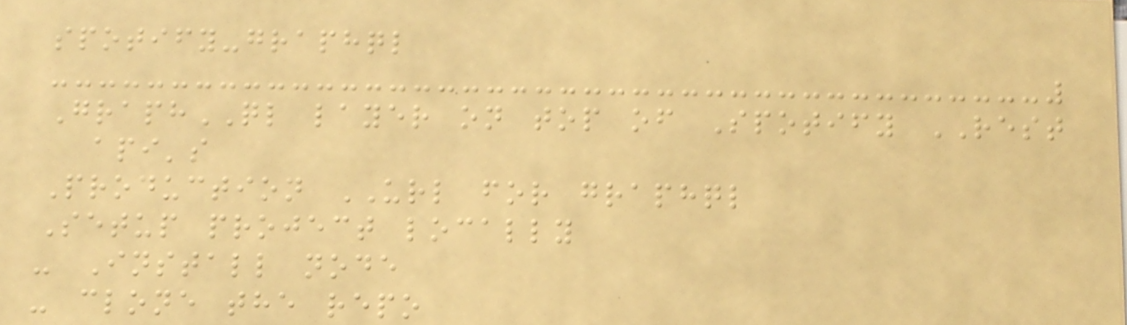spotify-graphql
GraphQL layer on top of Spotify REST
api's
Production URL for graphql
Setup project locally
- Install node
- clone the repo
